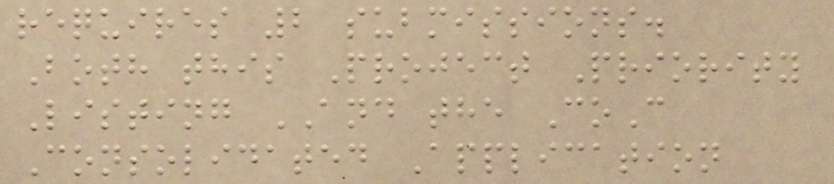requires 2 submissions.
Both this Project Priority
Listing AND the CoC
Consolidated Application
